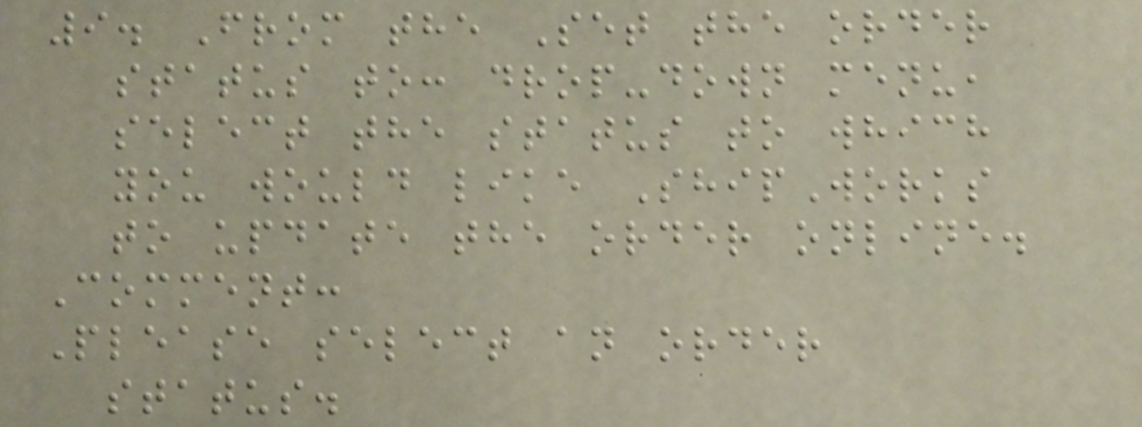9. From the Set the order
status to: drop-down menu,
select the status to which
you would like ShipWorks
to update the order online.
Comment:
Please select an order
status.
